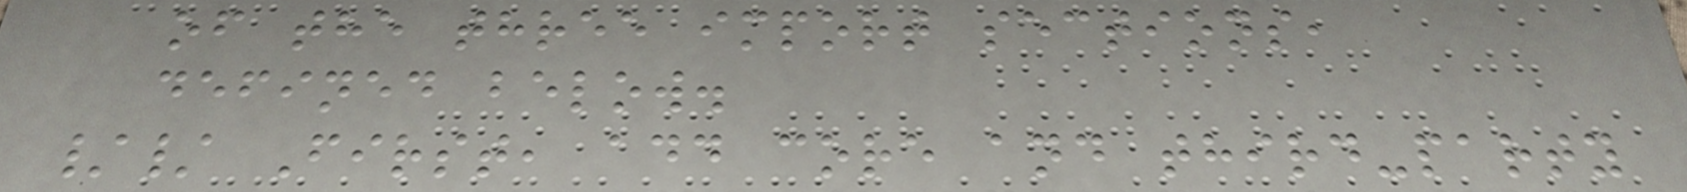of the three import sections,
defined below.
// First, add core and third-party
